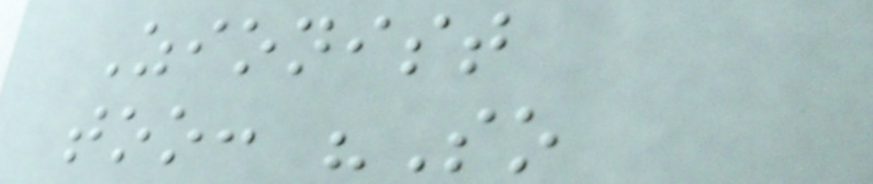Zionist
too: "So
